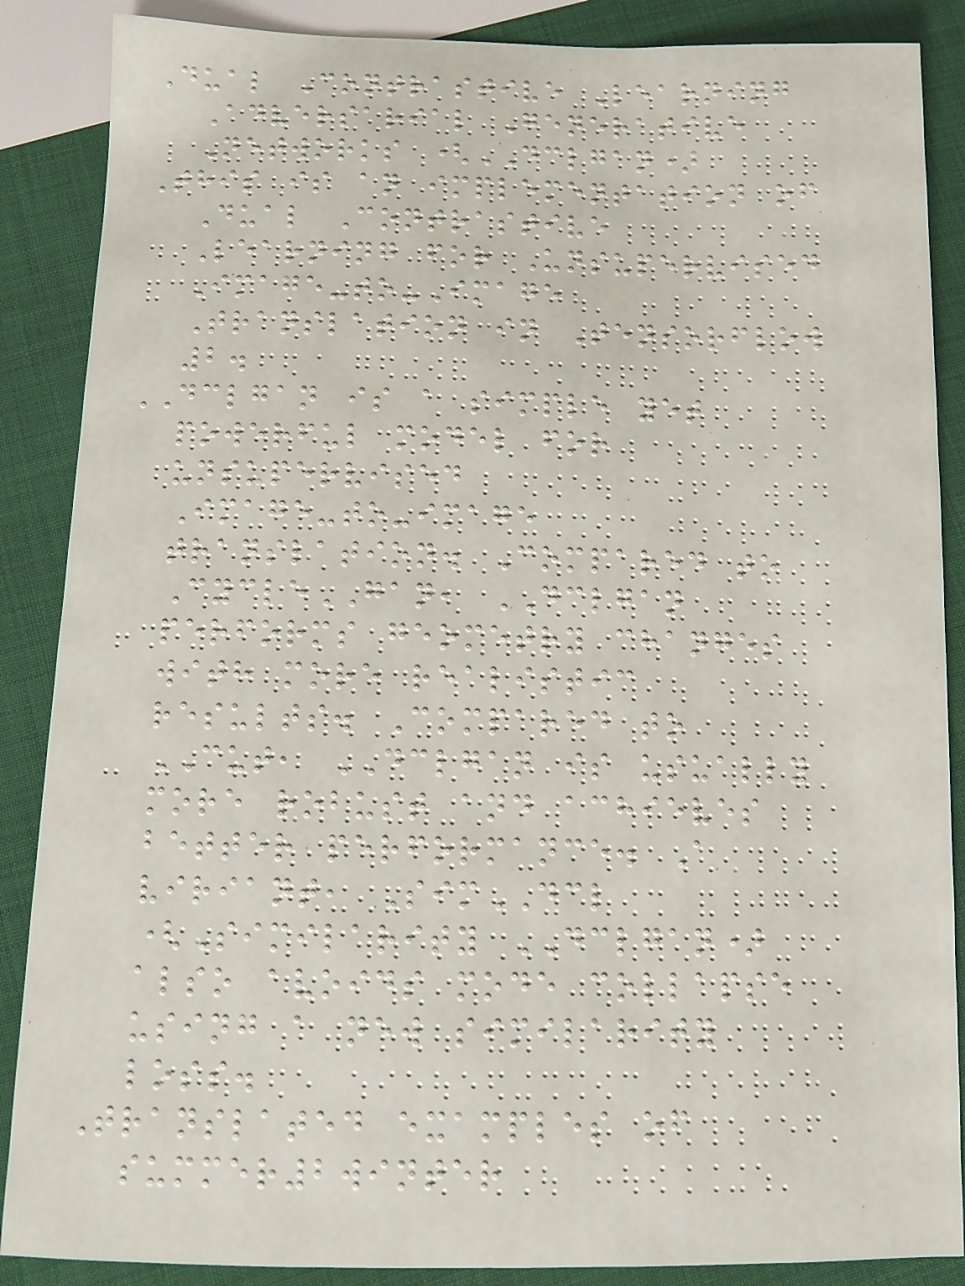Dual Contrastive Learning
Adversarial Generative
Networks (DCLGAN)
This is an implementation of
Dual Contrastive
Learning for Unsupervised
Image-to-Image
Translation in Tensorflow
2.
DCLGAN is a simple yet
powerful model for
unsupervised
Image-to-image
translation. Compared to
CycleGAN, DCLGAN
performs geometry changes
with more realistic
results. Compared to
CUT, DCLGAN is usually
more robust and achieves
better performance. A
viriant, SimDCL
(Similarity DCLGAN)
also avoids mode collapse
using a new similarity
loss.
Translated examples of
summer2winter
